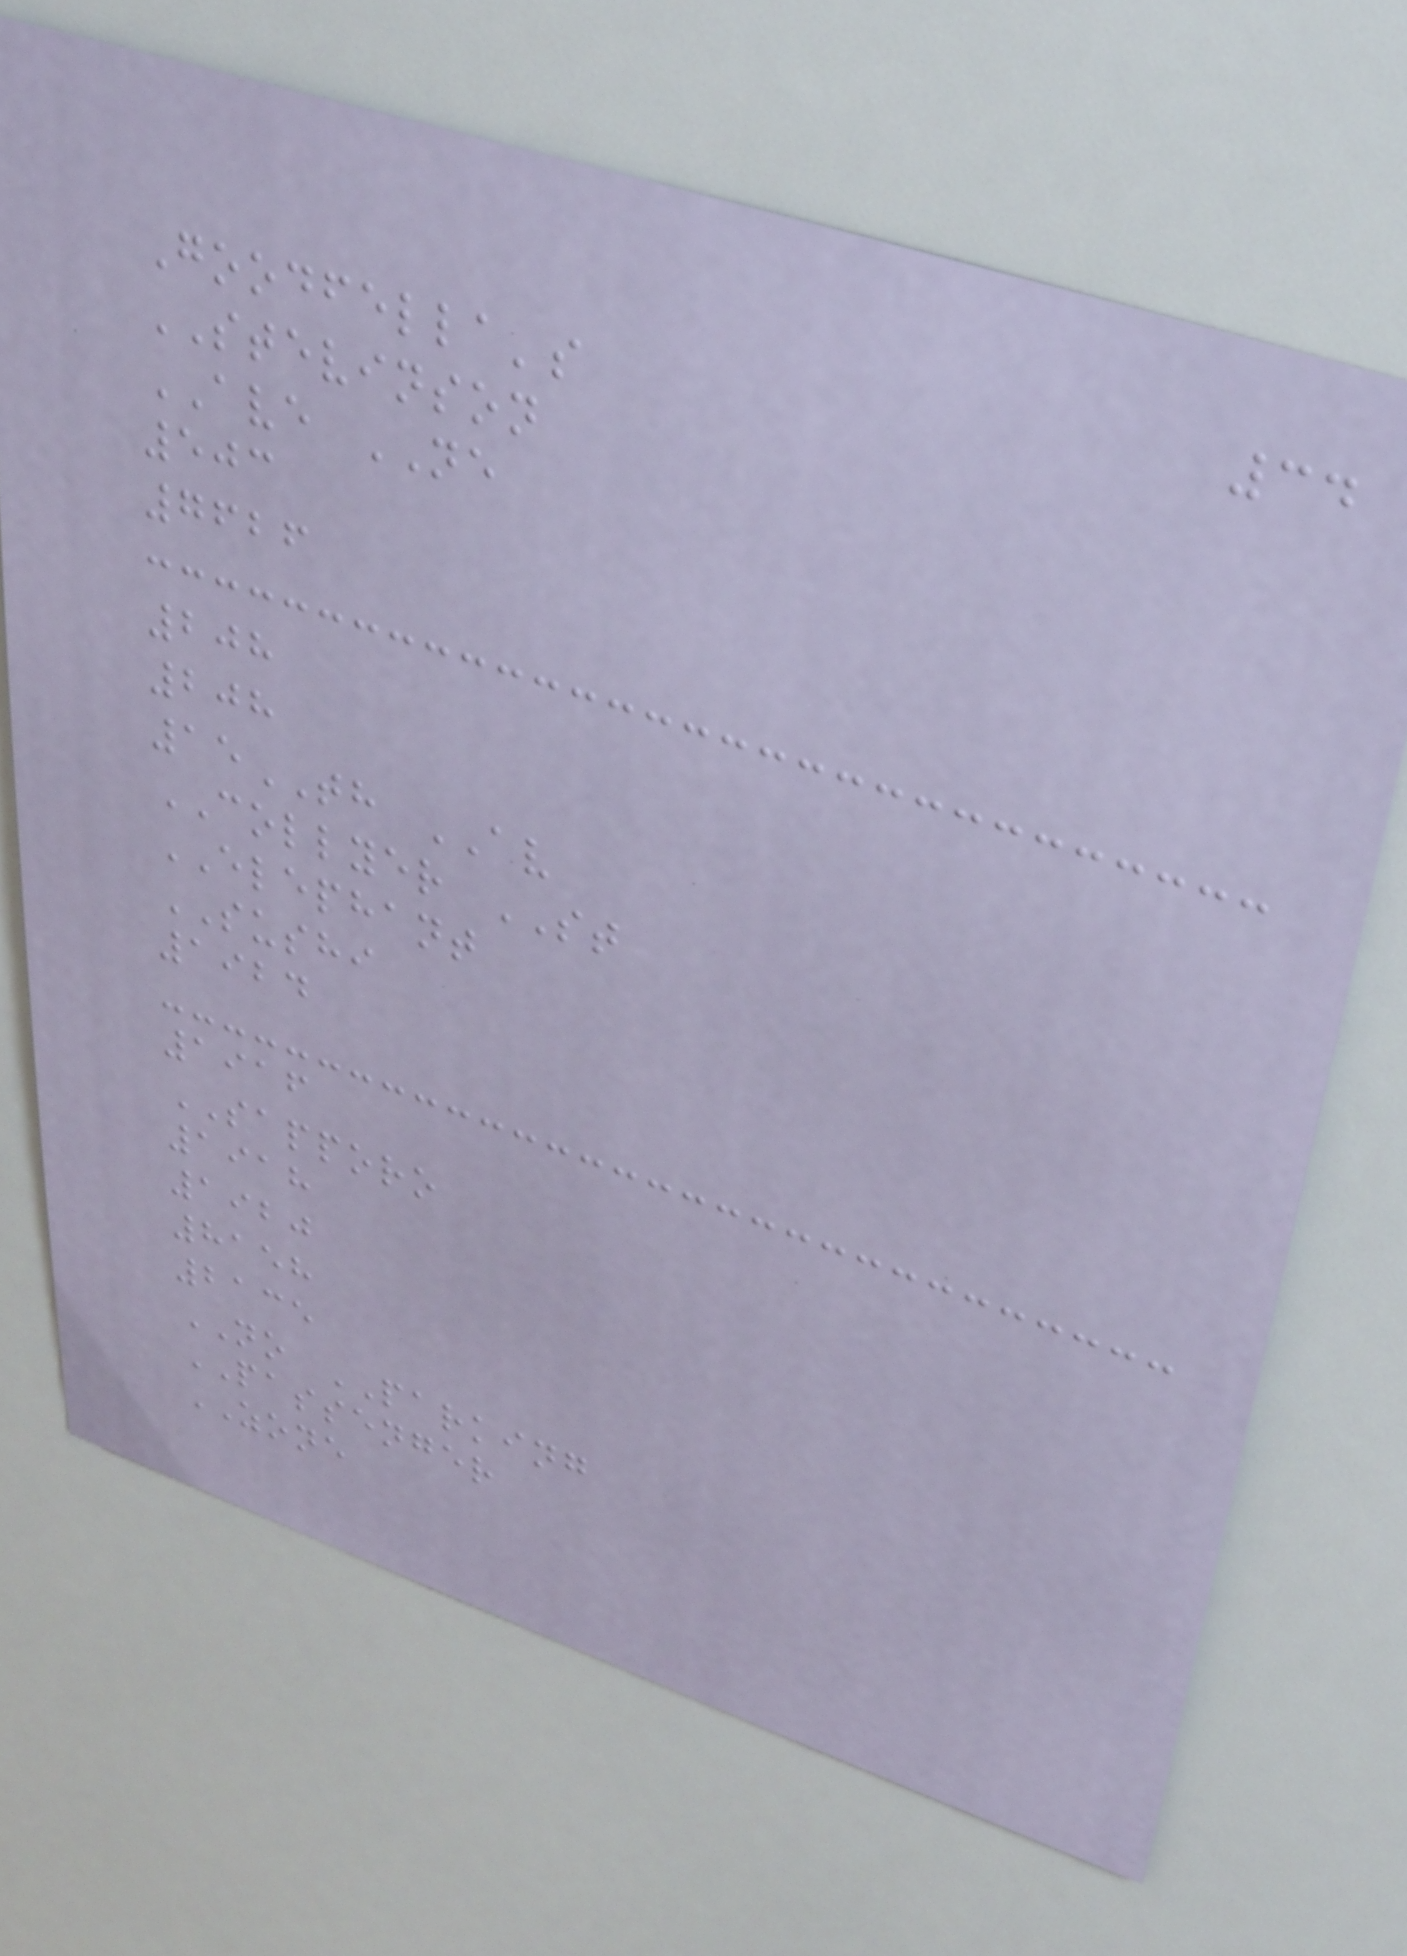34
Goodfella's
STEVINSON
AVE NE
503
7626
208
208
15TH AV
COLLYER ST
ELEPHANT
SUSHI
1924
1916
SAPPORO
1918
1920
8158
2135
NO PARKING
PASSENGER
ZONE
